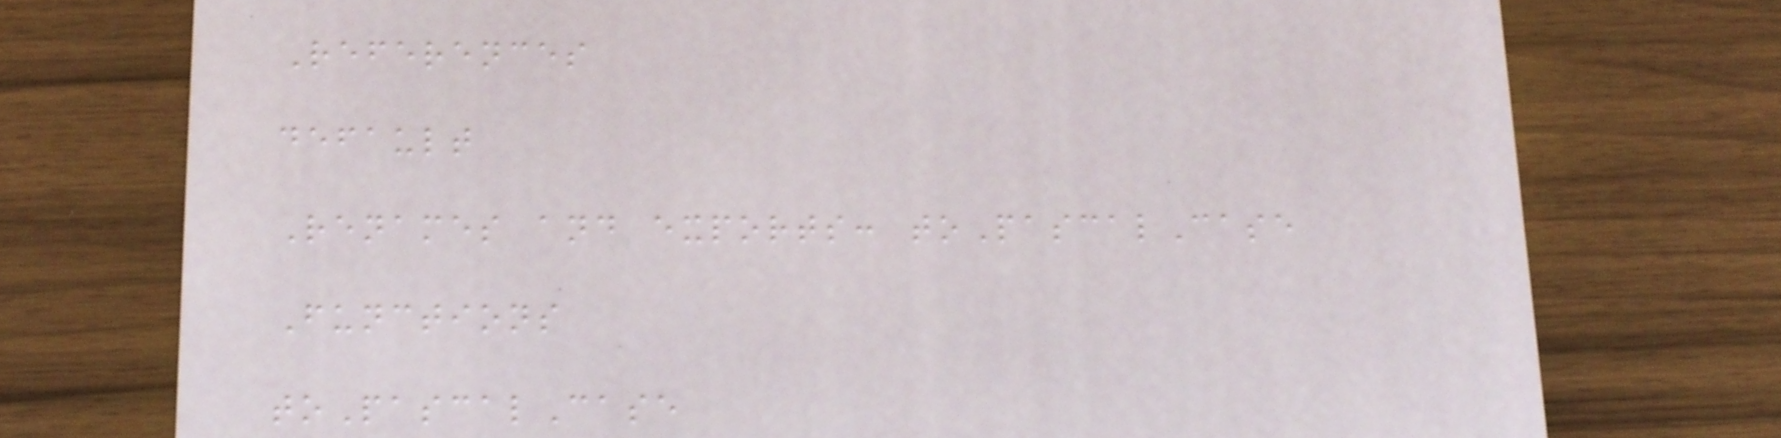References
default
Renames and exports: toPascalCase
Functions
toPascalCase
